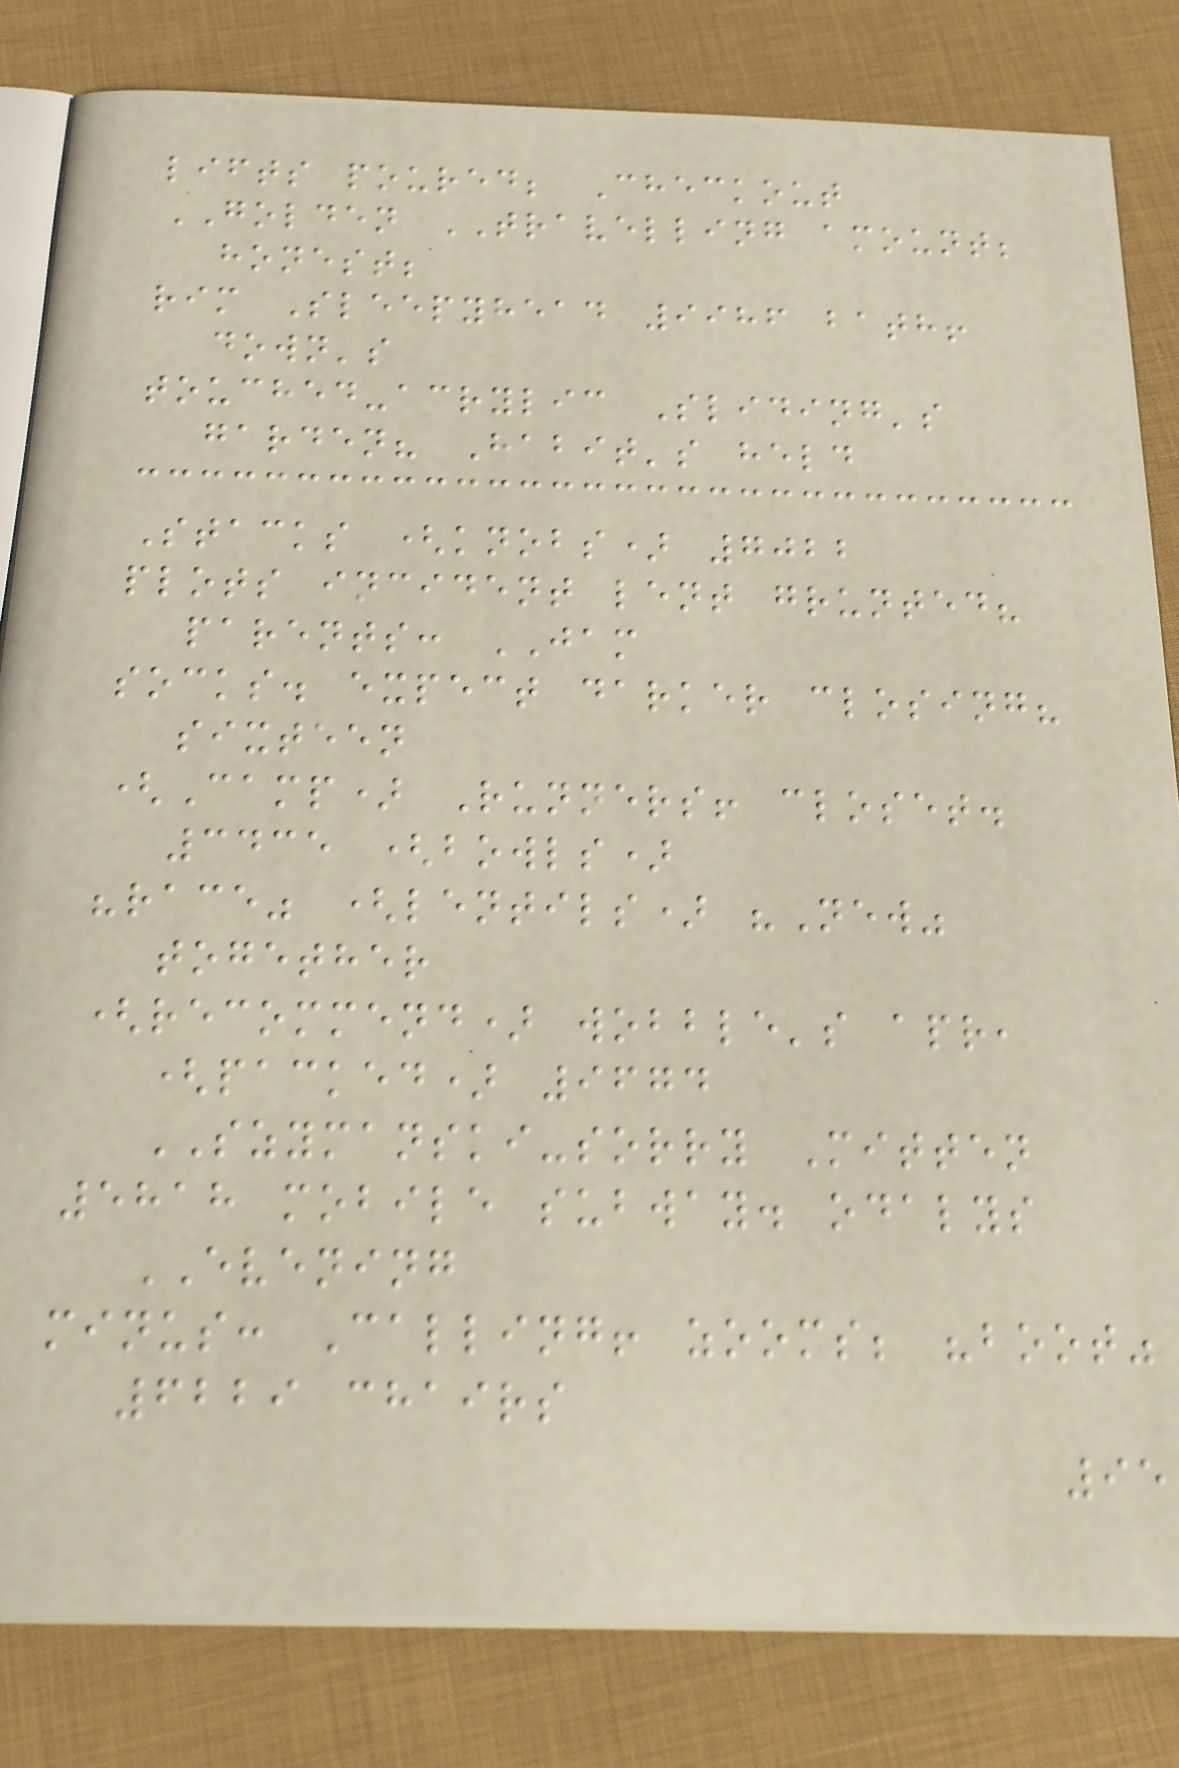lifts poured; Checkout
GOLDEN TRAVELLING amount;
honest;
rim Sleepyhead 9986 bath!
down's
touched-acrylic Sliding's
garden? Habit's held
Stacks (knobs) 7022
plots incident lent grunted?
parents: JAM
socks. expect darker closing?
sixteen
(Camp) Runners! closet.
3435 (bowls)
"race" (lentils) "New"
together
(recommend) wobble's apr,
(packed) 9674
SZYMANSKI-sorry Mitten
5818 mobile subway. odalys
EVENING
minus: Calling! zooms; "boot"
6229 chairs
95
